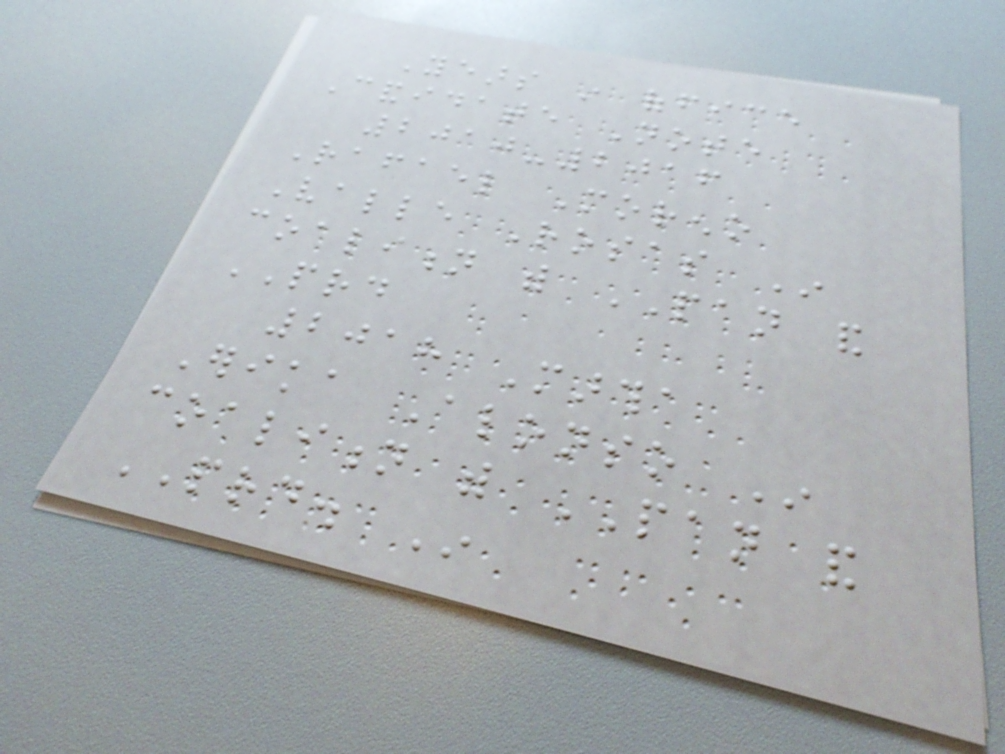Years in office
Candidate Note
2010-2016
Rafael Moreno
Valle Rosas In
coalition with PAN and
PRD
2018 Martha
Erika Alonso In
coalition with PAN and
PRD. In
